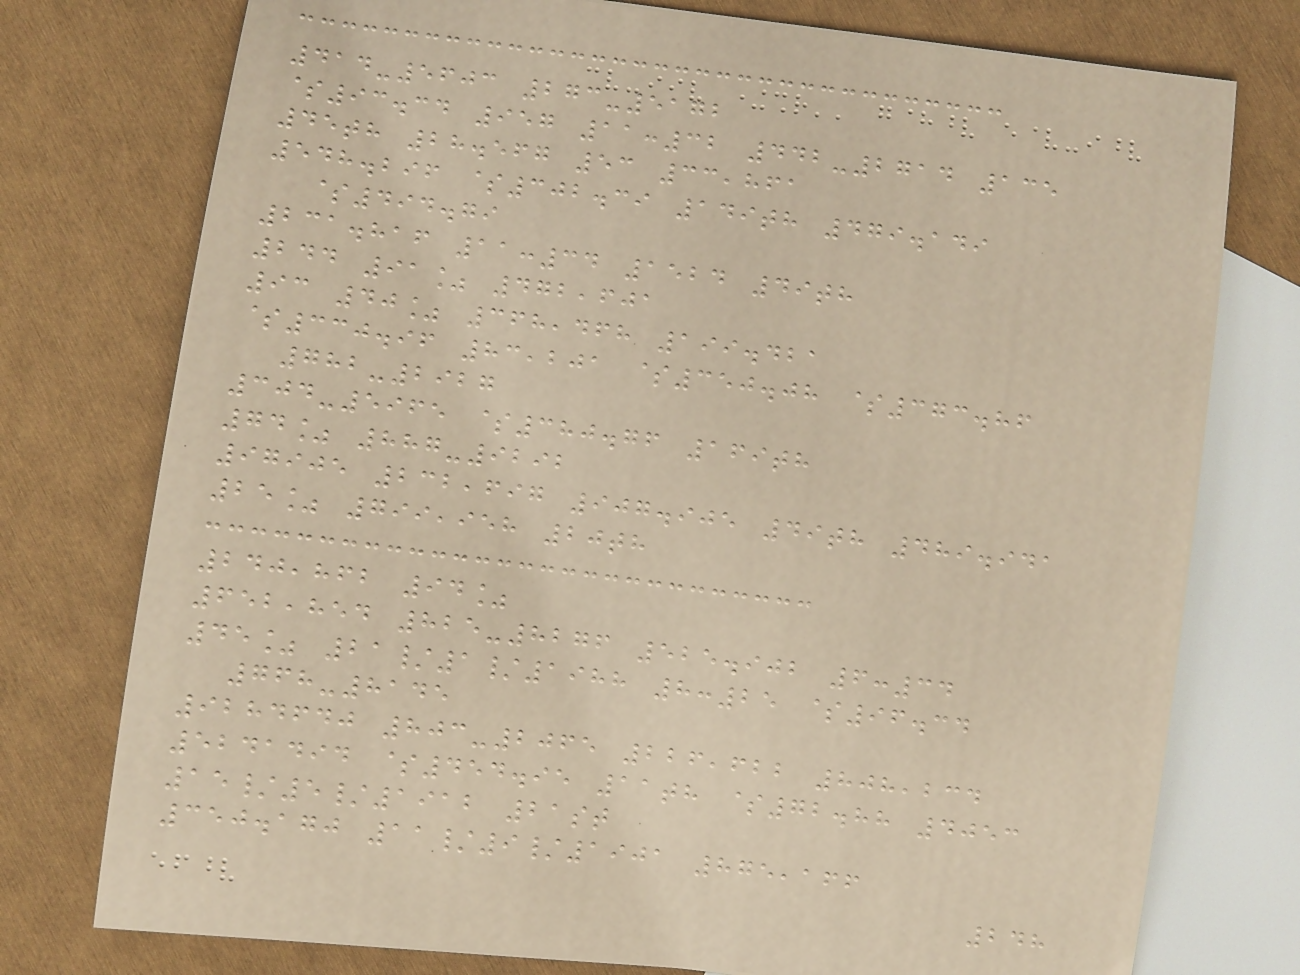414-5603 273-5172
$93.34 957 11:32 442-2714 135
45th 28.567 53 33,861
548.296 $302.39 149th 479.149
$494.79
231.816 11:34 1524 49th
244 91% 472,601
93 40% 368,468 199.421
$330.96 83,201 $350.08 $373.86
782-2927
304-5965 $380.76 169th
74% 887-9292
97905 232,697 907.905 49th 489.941
25% 799,958 20th
240,862 94%
652,854 825-8276 525.902 6:34
45% 21/1/1988 8:25 $96.34
768-8145
9284640 803-2065 226,622 808,234
5241494 $454.95 11th $72.88 4053
15/5/1912 21st
350.170 11/9/1901 875,166
248
